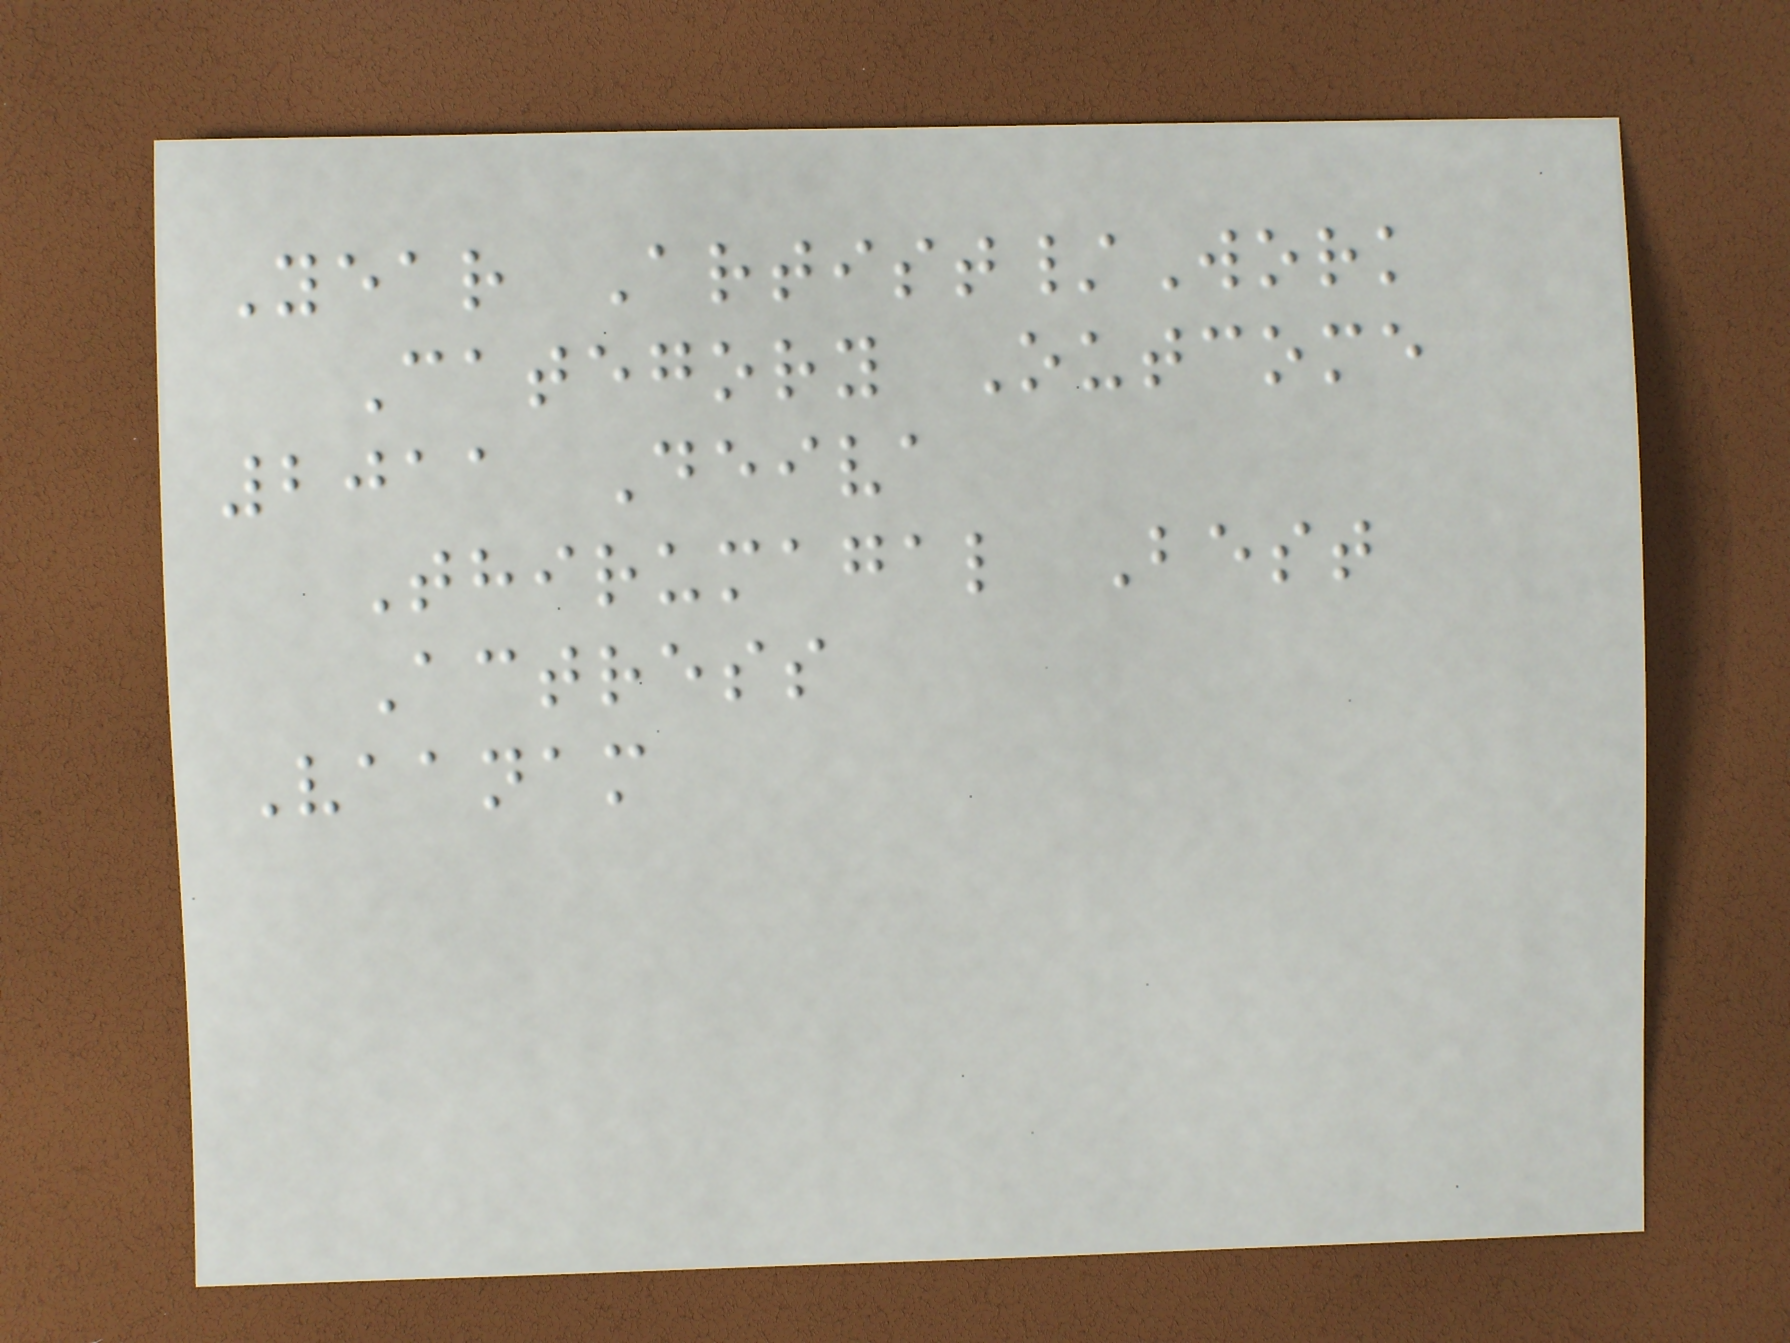Year Artist/Work
Category Outcome
2011 Deiva
Thirumagal Best
Actress
Vaanam
